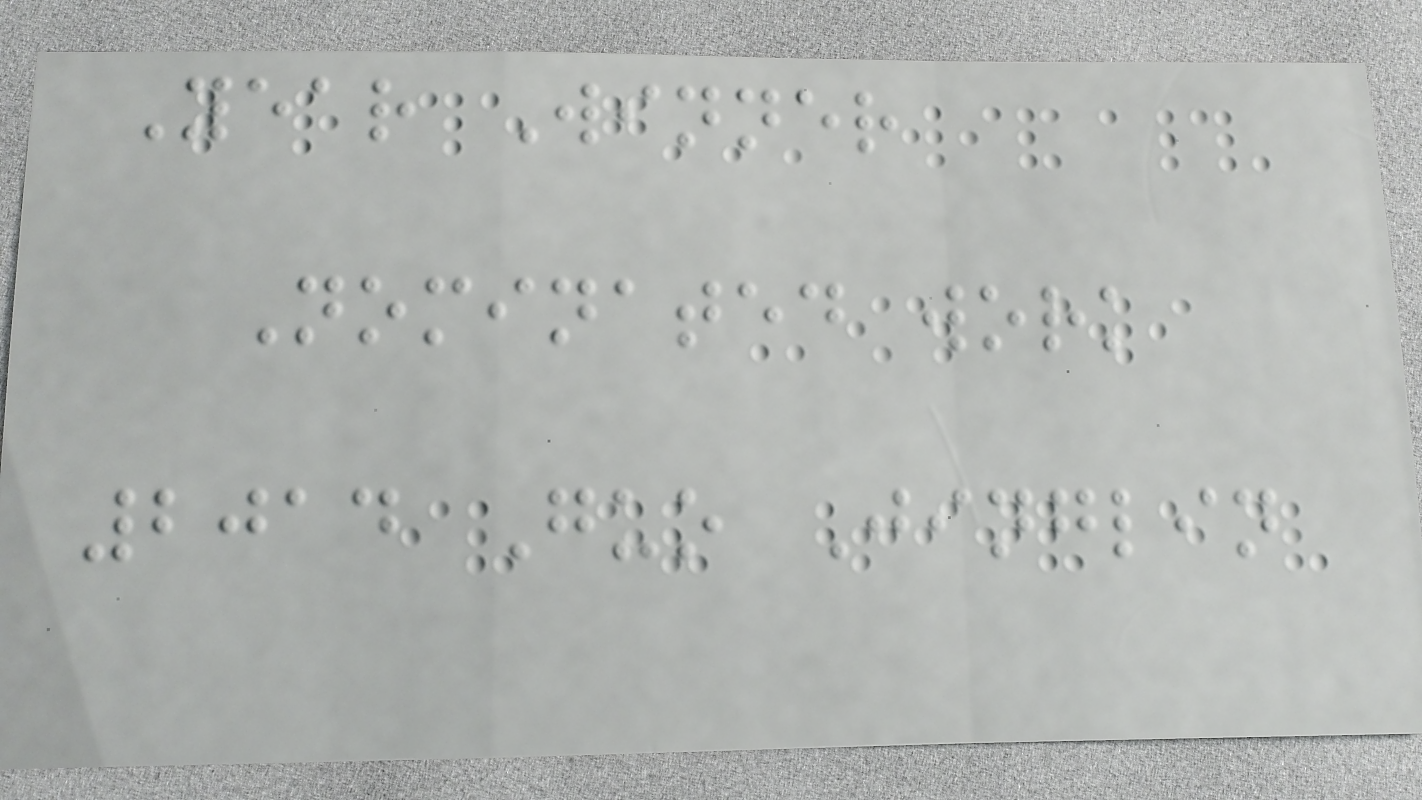Year Winner
Nominated work
2014 Guo Jinglin
